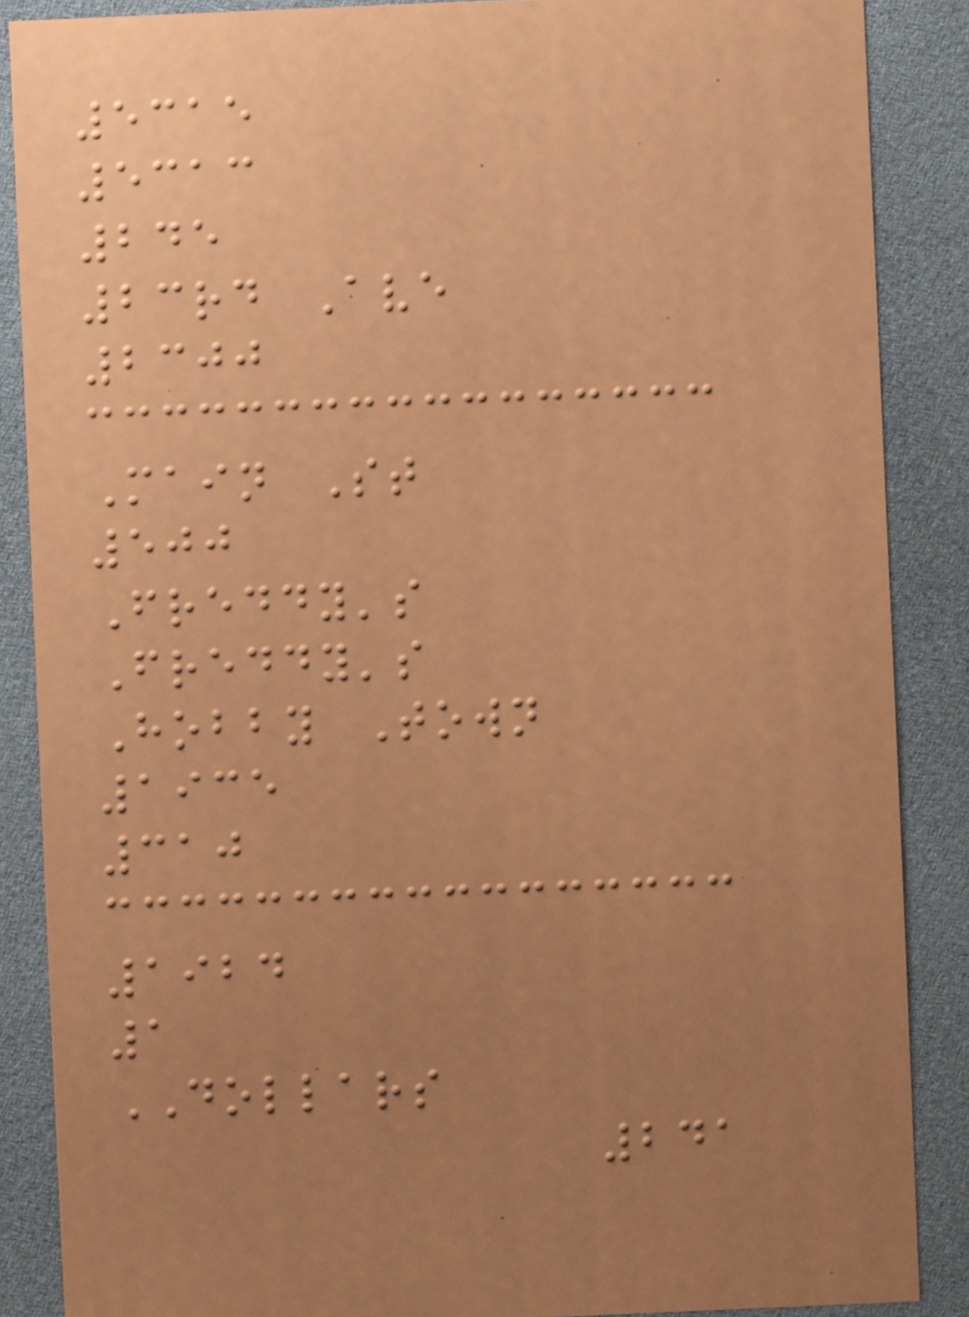5315
5313
245
23rd Ave
2300
Main St
500
Freddy's
Freddy's
Hobby Town
1935
310
1924
1
DOLLARS
241
